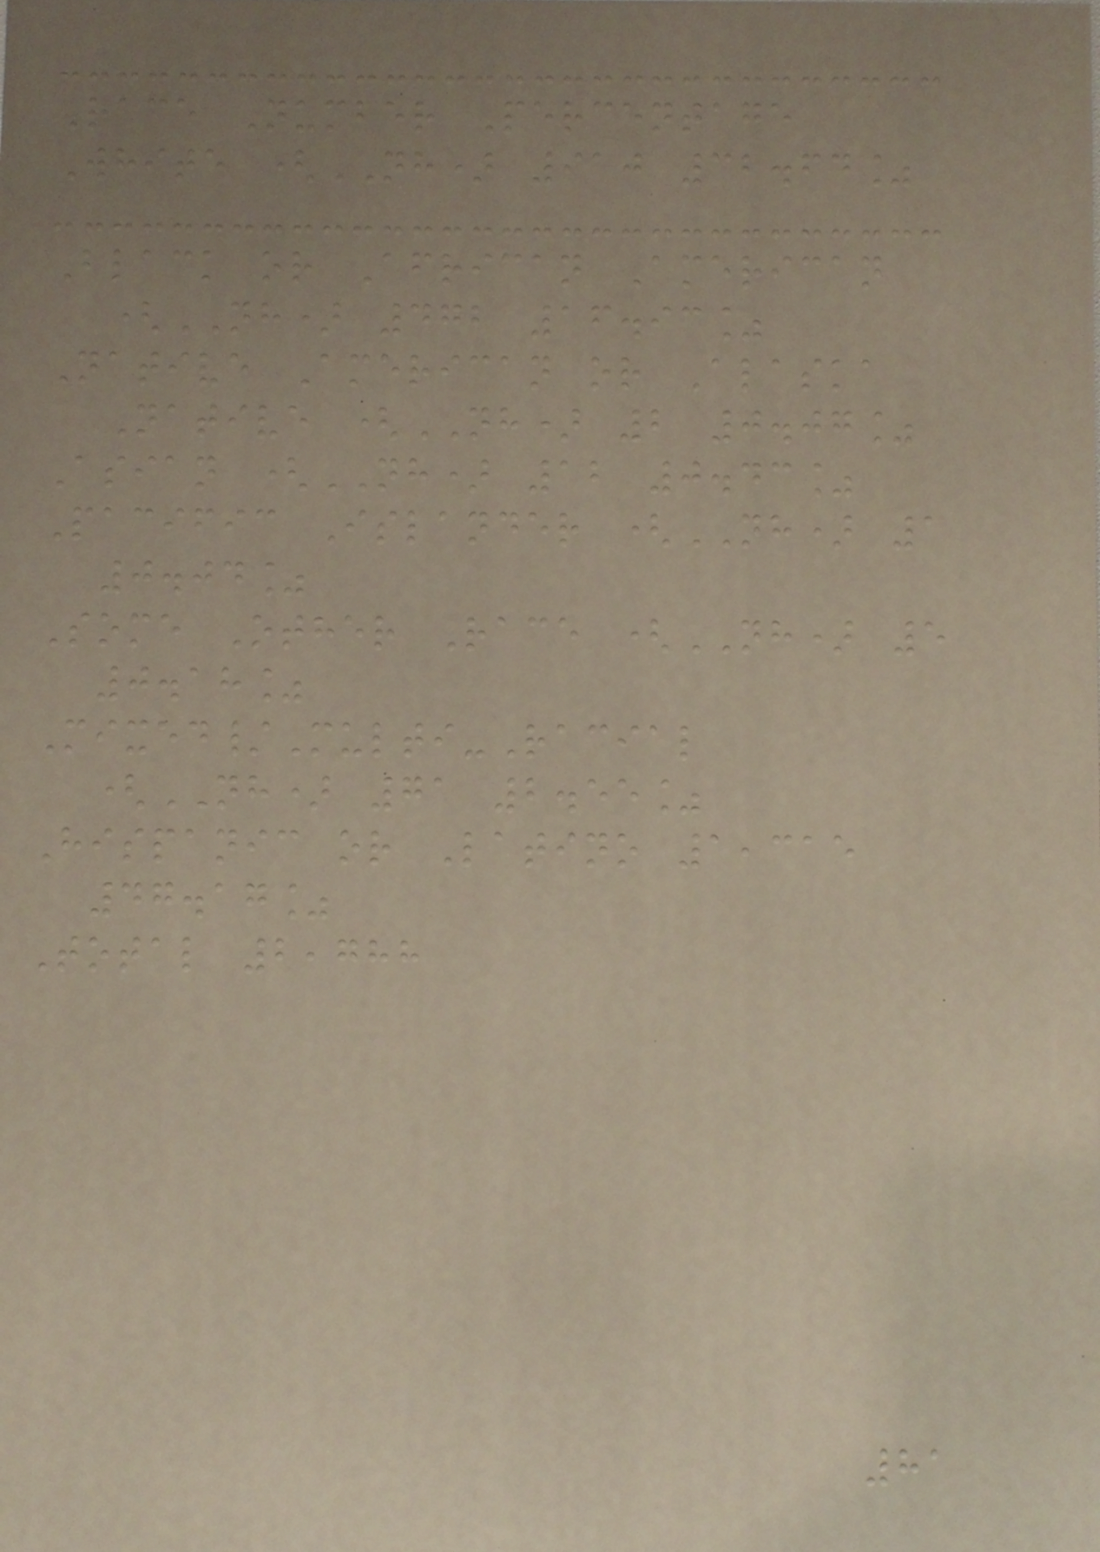Race Number Percentage
White (NH) 910 32.64%
Black or African American
(NH) 472 16.93%
Native American or Alaska
Native (NH) 2 0.07%
Asian (NH) 12 0.43%
Pacific Islander (NH) 1
0.04%
Some Other Race (NH) 5
0.18%
Mixed/Multi-Racial
(NH) 71 2.55%
Hispanic or Latino 1,315
47.17%
Total 2,788
81
